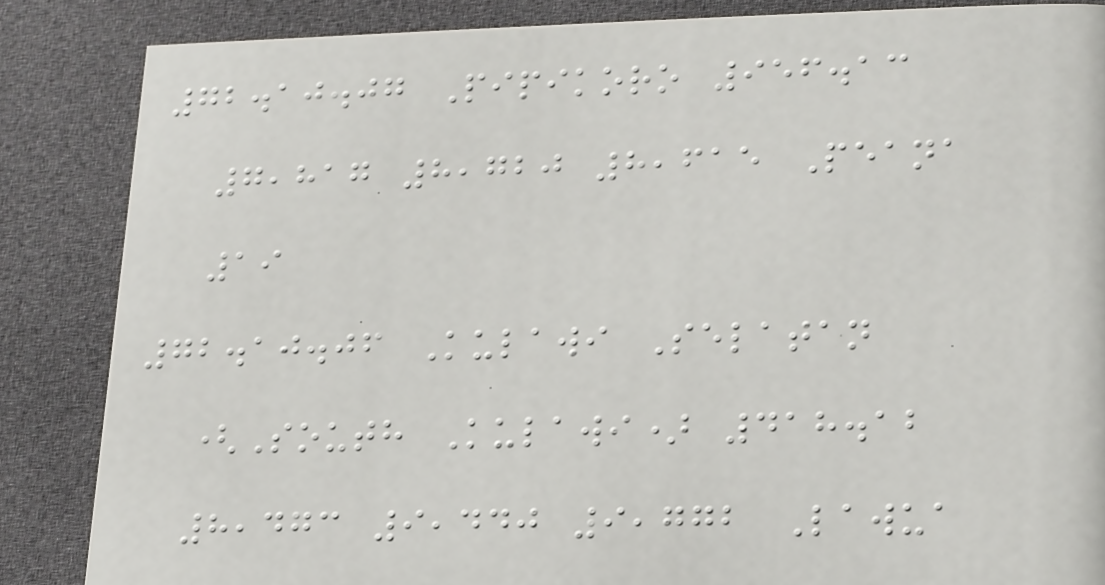72.10.07 Pipikoro 956.13
7,817 8,720 8,615 Peana
19
72.10.06 Kulawi Selatan
(South Kulawi) 418.12
8,473 9,440 9,772 Lawua
